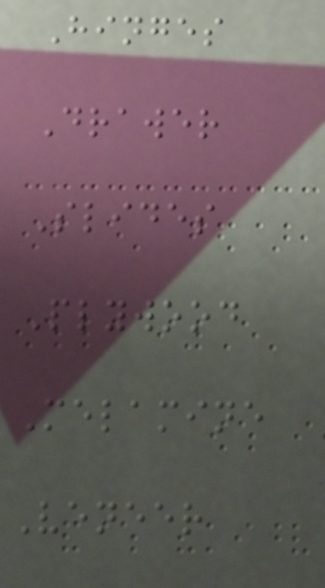Hinges
Drawer
Slides
Plywood
Melamine
Veneer
